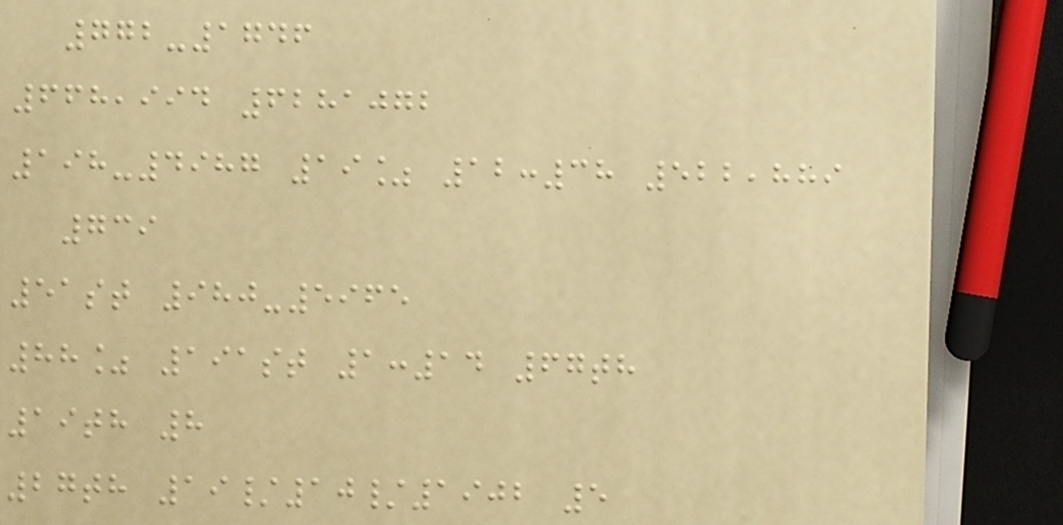772-1746
668,994 6281072
198-4987 19% 12:38 522,889
739
51st 980-5965
88% 191st 1:14 67th
19th 8
27th 19/10/1902 5
